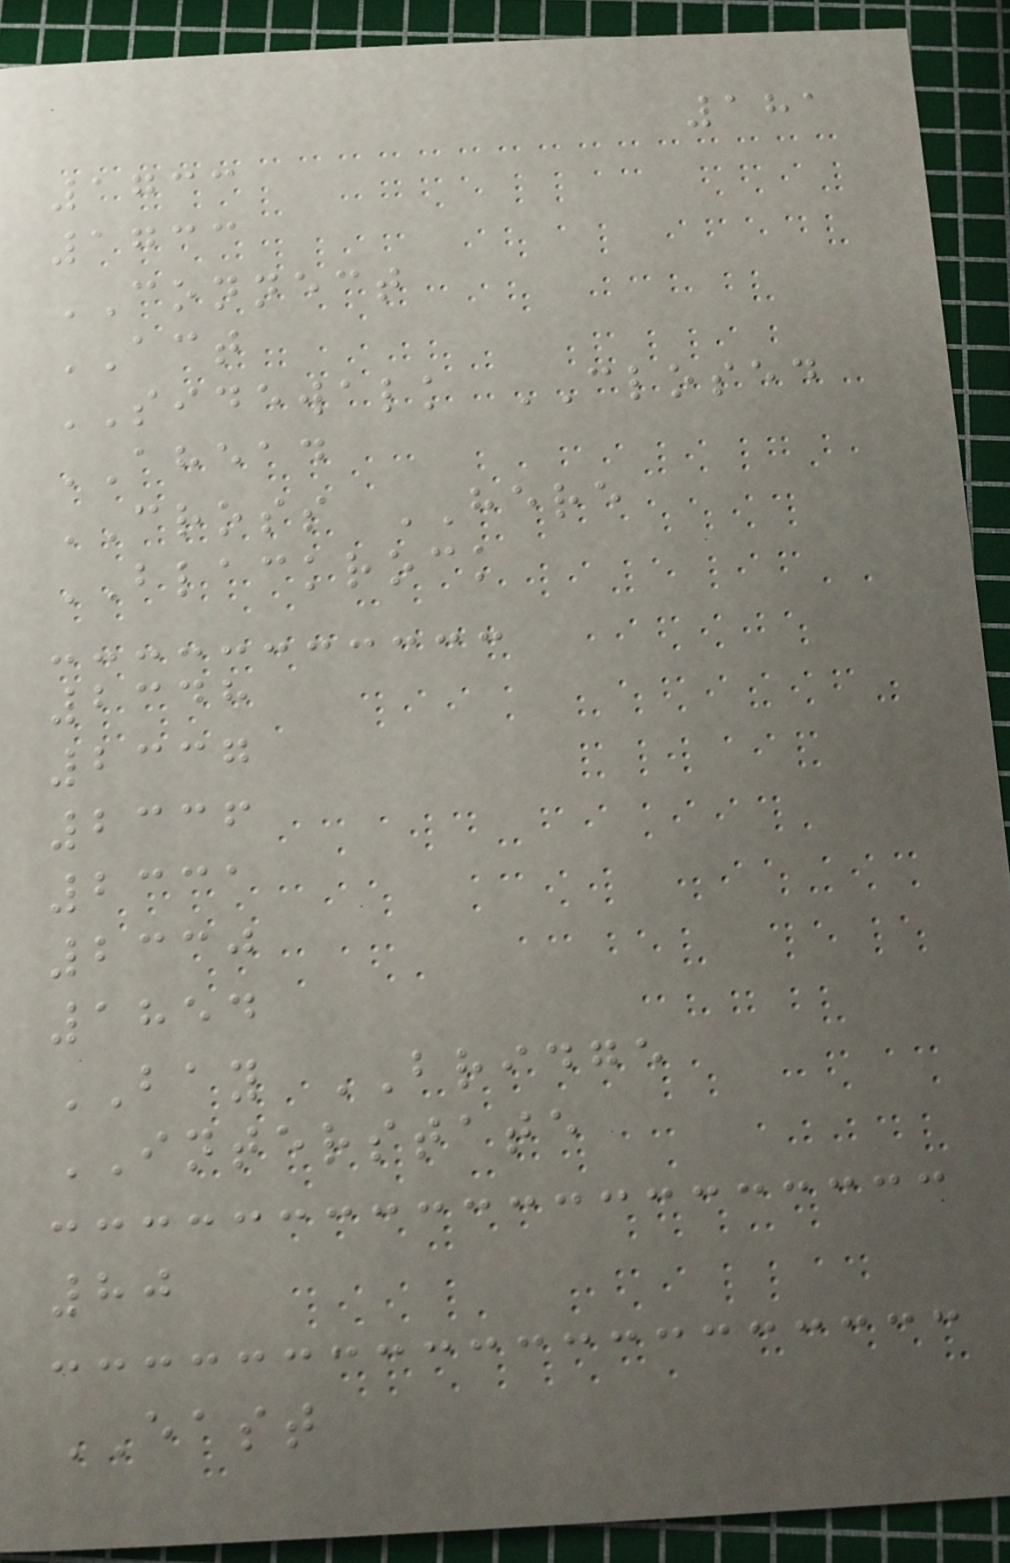181
1733
1733
CONNECT
ACT
SIDEWALK CLOSED
AHEAD
CROSS HERE
BLACKROCK
2348
2337
2336
2331
2330
1854
BAY BRIDGE
INTERSTATE
80
EAST
